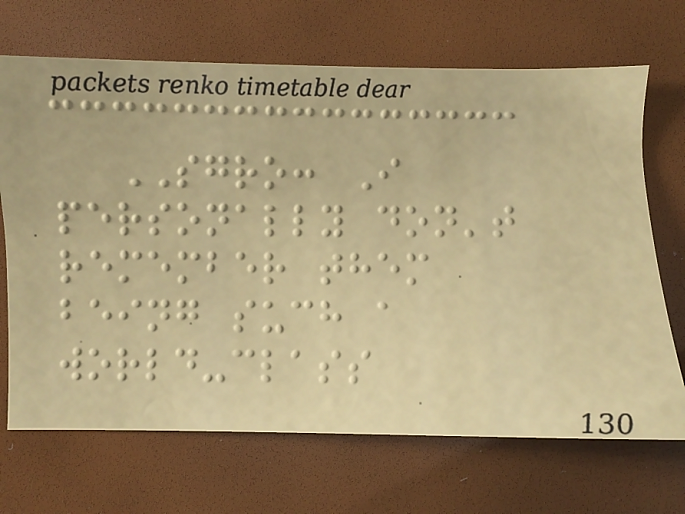SGRO: I
personally don't
remember them
being such a
world-class
